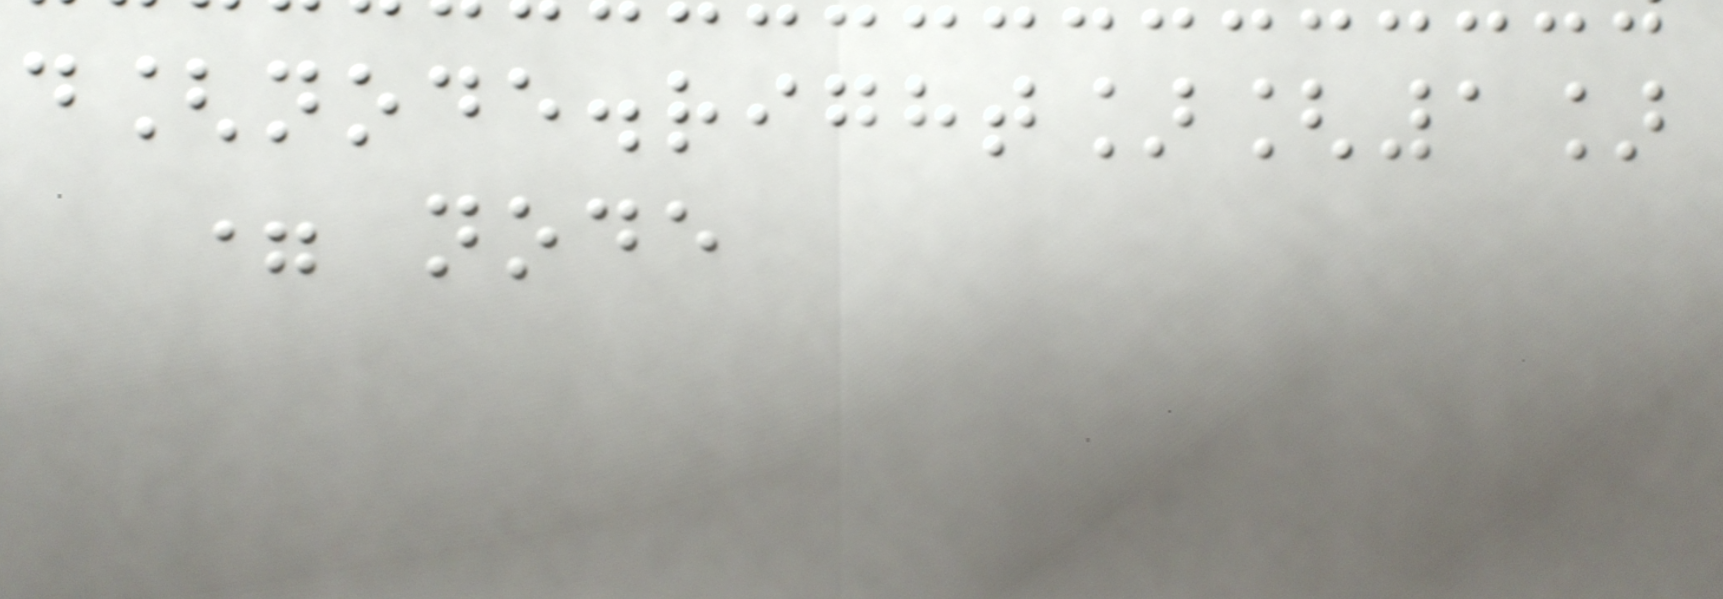d[node.right][1]
= node
